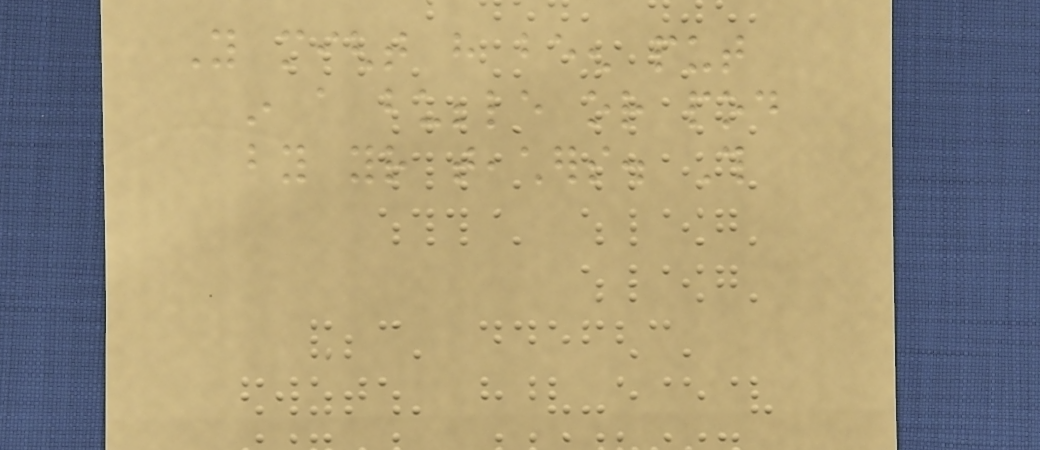You might have been put
in a bubble or pod
by your teachers. This
